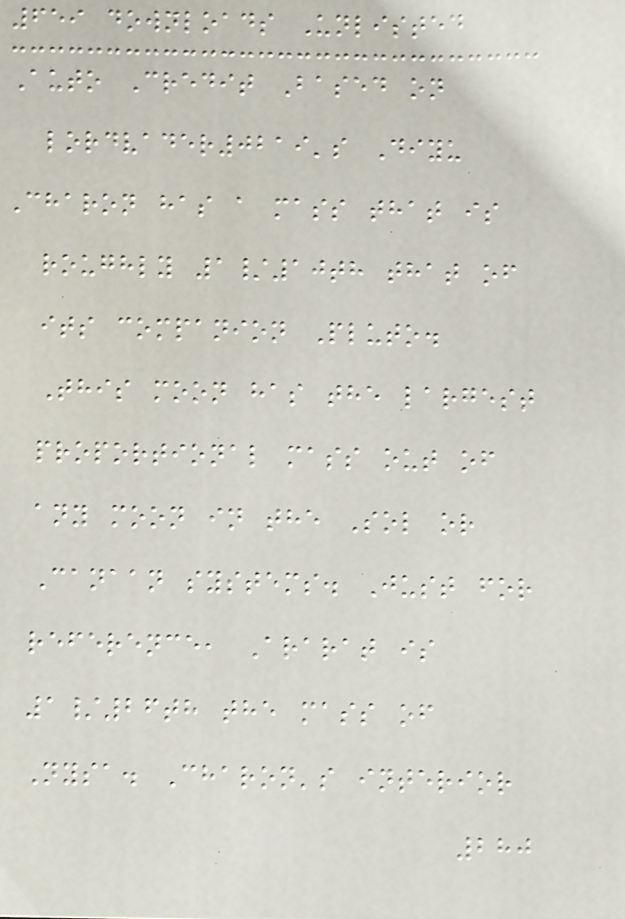659 downloads Unlisted
Auto Credit Based on
lordvader0219's Diyu
Charon has a mass that is
roughly 1/10th that of
its companion Pluto.
This moon has the largest
proportional mass out of
any moon in the Sol or
Canaan systems. Just for
reference, Ararat is
1/26th the mass of
Nysa. Charon's interior
280
